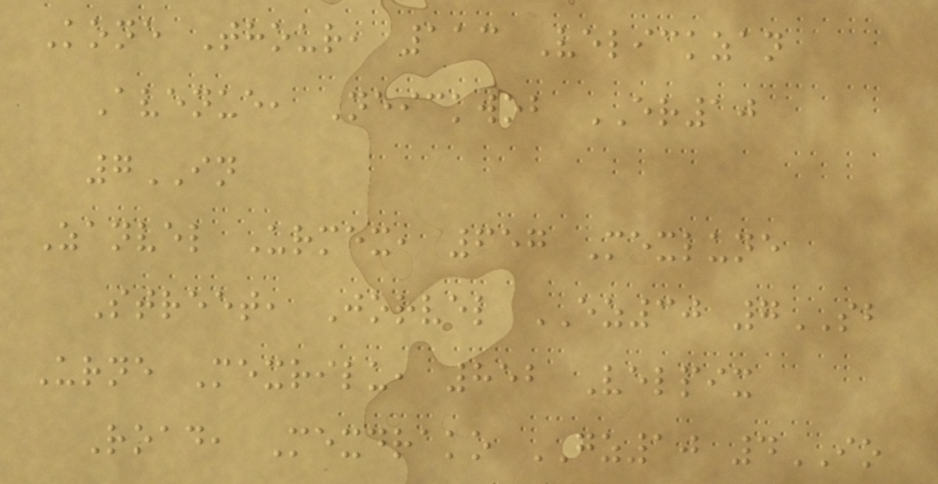Kone Thour, 113 Velickzan
Avenue, Neickwob ER10
7IN
Zanvel Urmex, 657 Mexlune
Street, Jorvel EZ30 7SB
Urne Mexrilu, 852 Velpix
Road, Mexdrako GZ10 4IO
